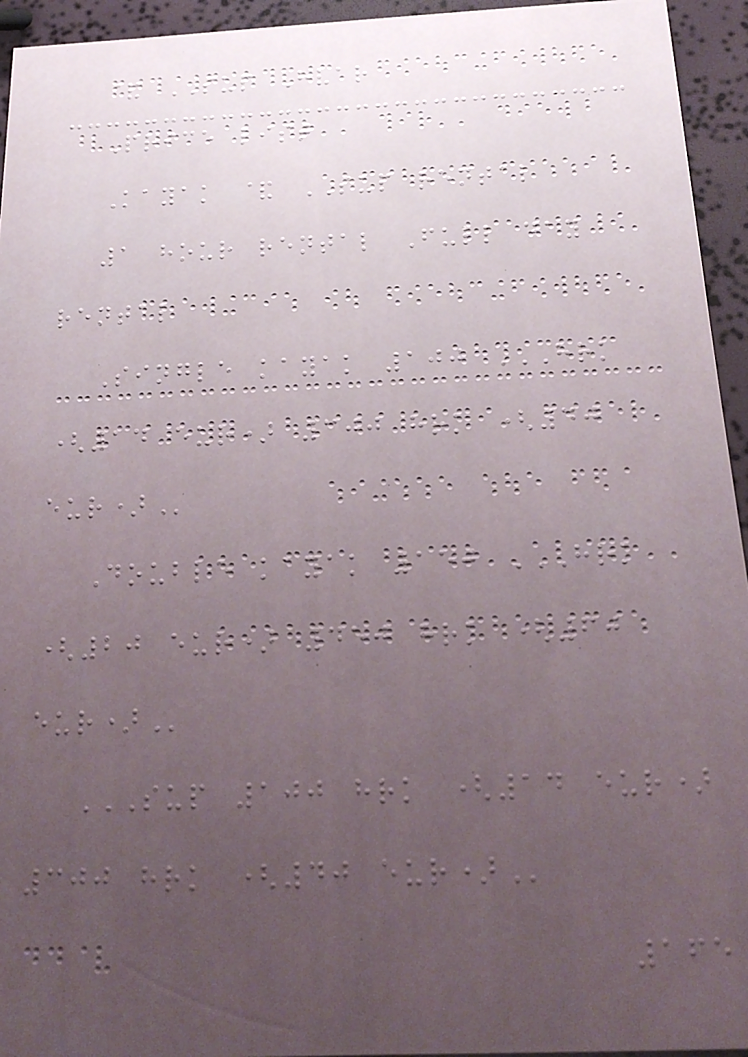& SUP Hvar
Price list
Kayak & SUP rental
1 hour rental Full day
rental
Single kayak 100 HRK
(14 EUR) 300 HRK (40
EUR)
Double kayak 150 HRK
(20 EUR) 450 HRK (60
EUR)
SUP 100 HRK (14 EUR)
300 HRK (40 EUR)
165
